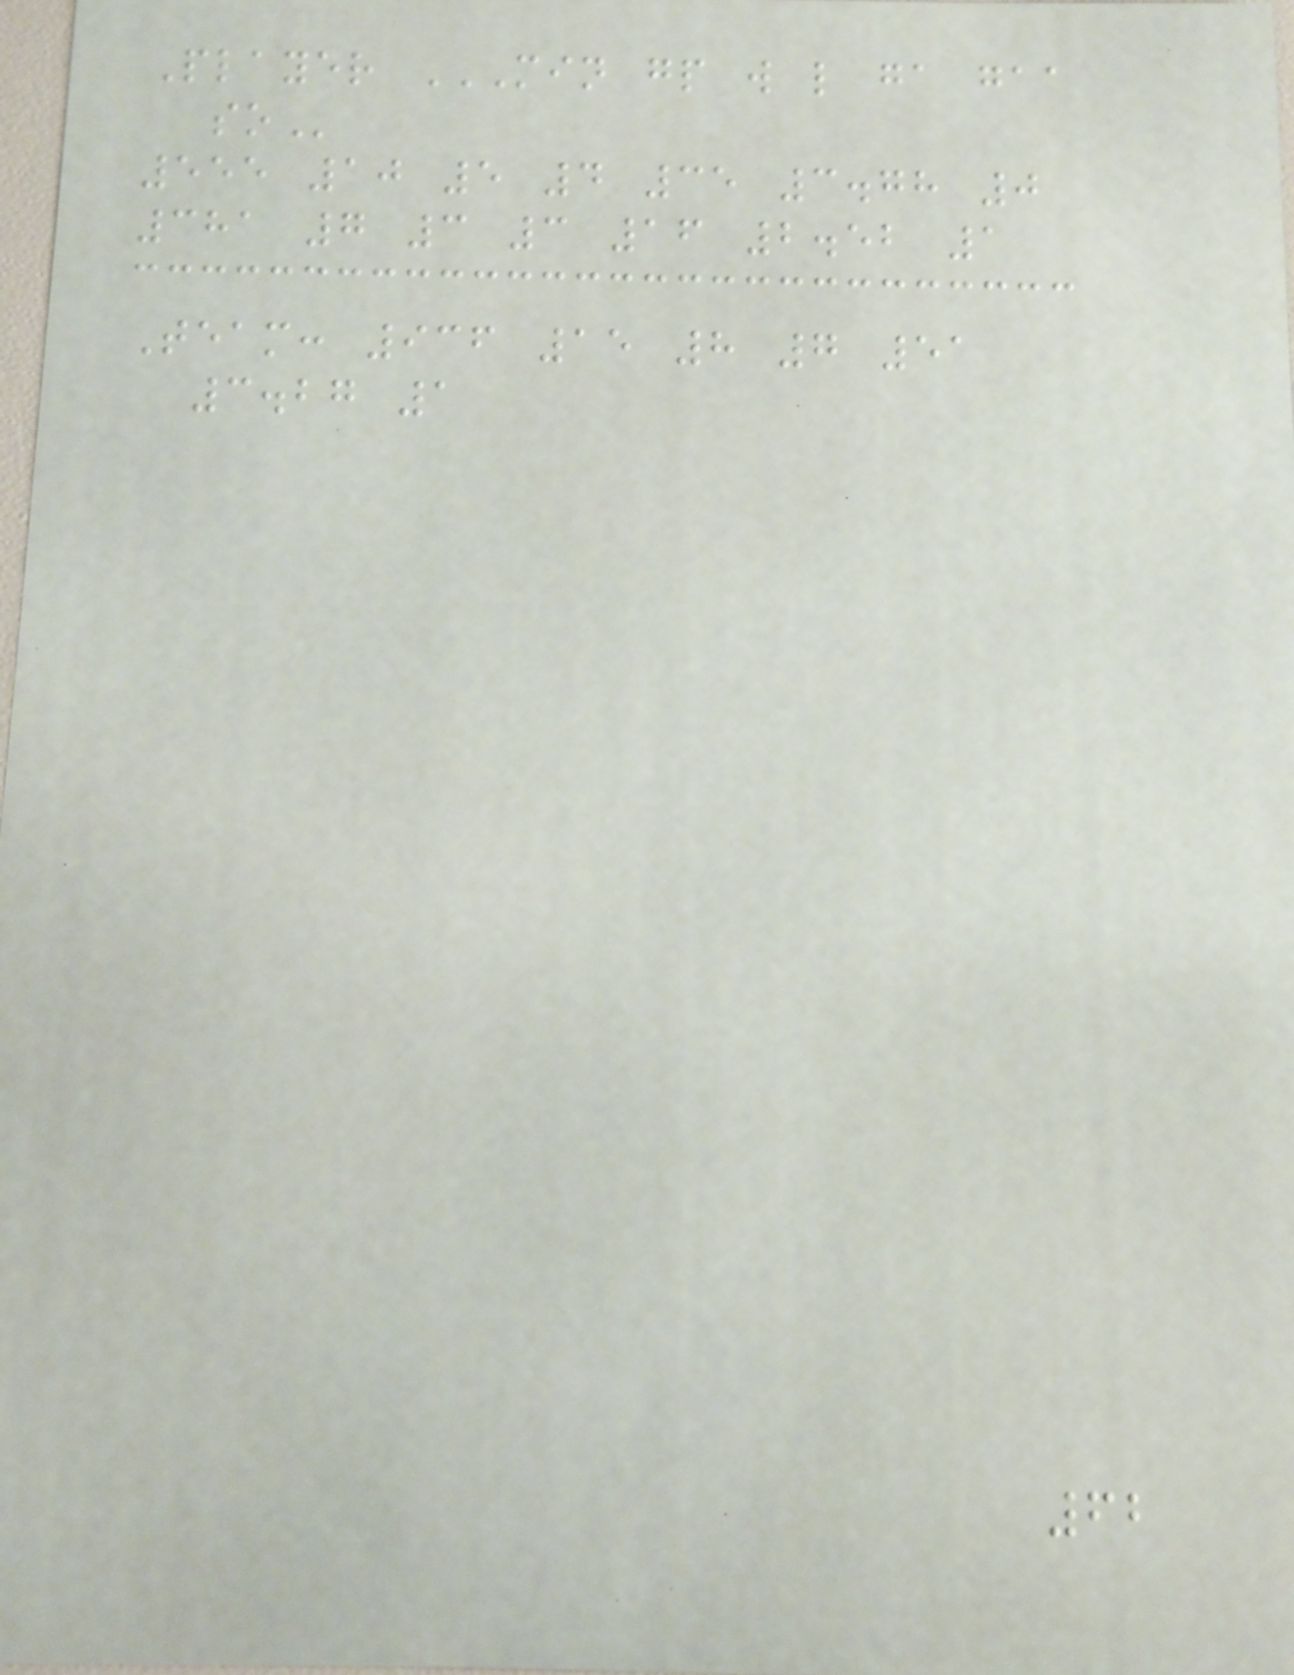Player MIN GP W L GA GAA
SO
555 10 5 4 35 3.78 0
381 7 3 3 16 2.52 1
Team: 936 15 8 7 51
3.27 1
62
